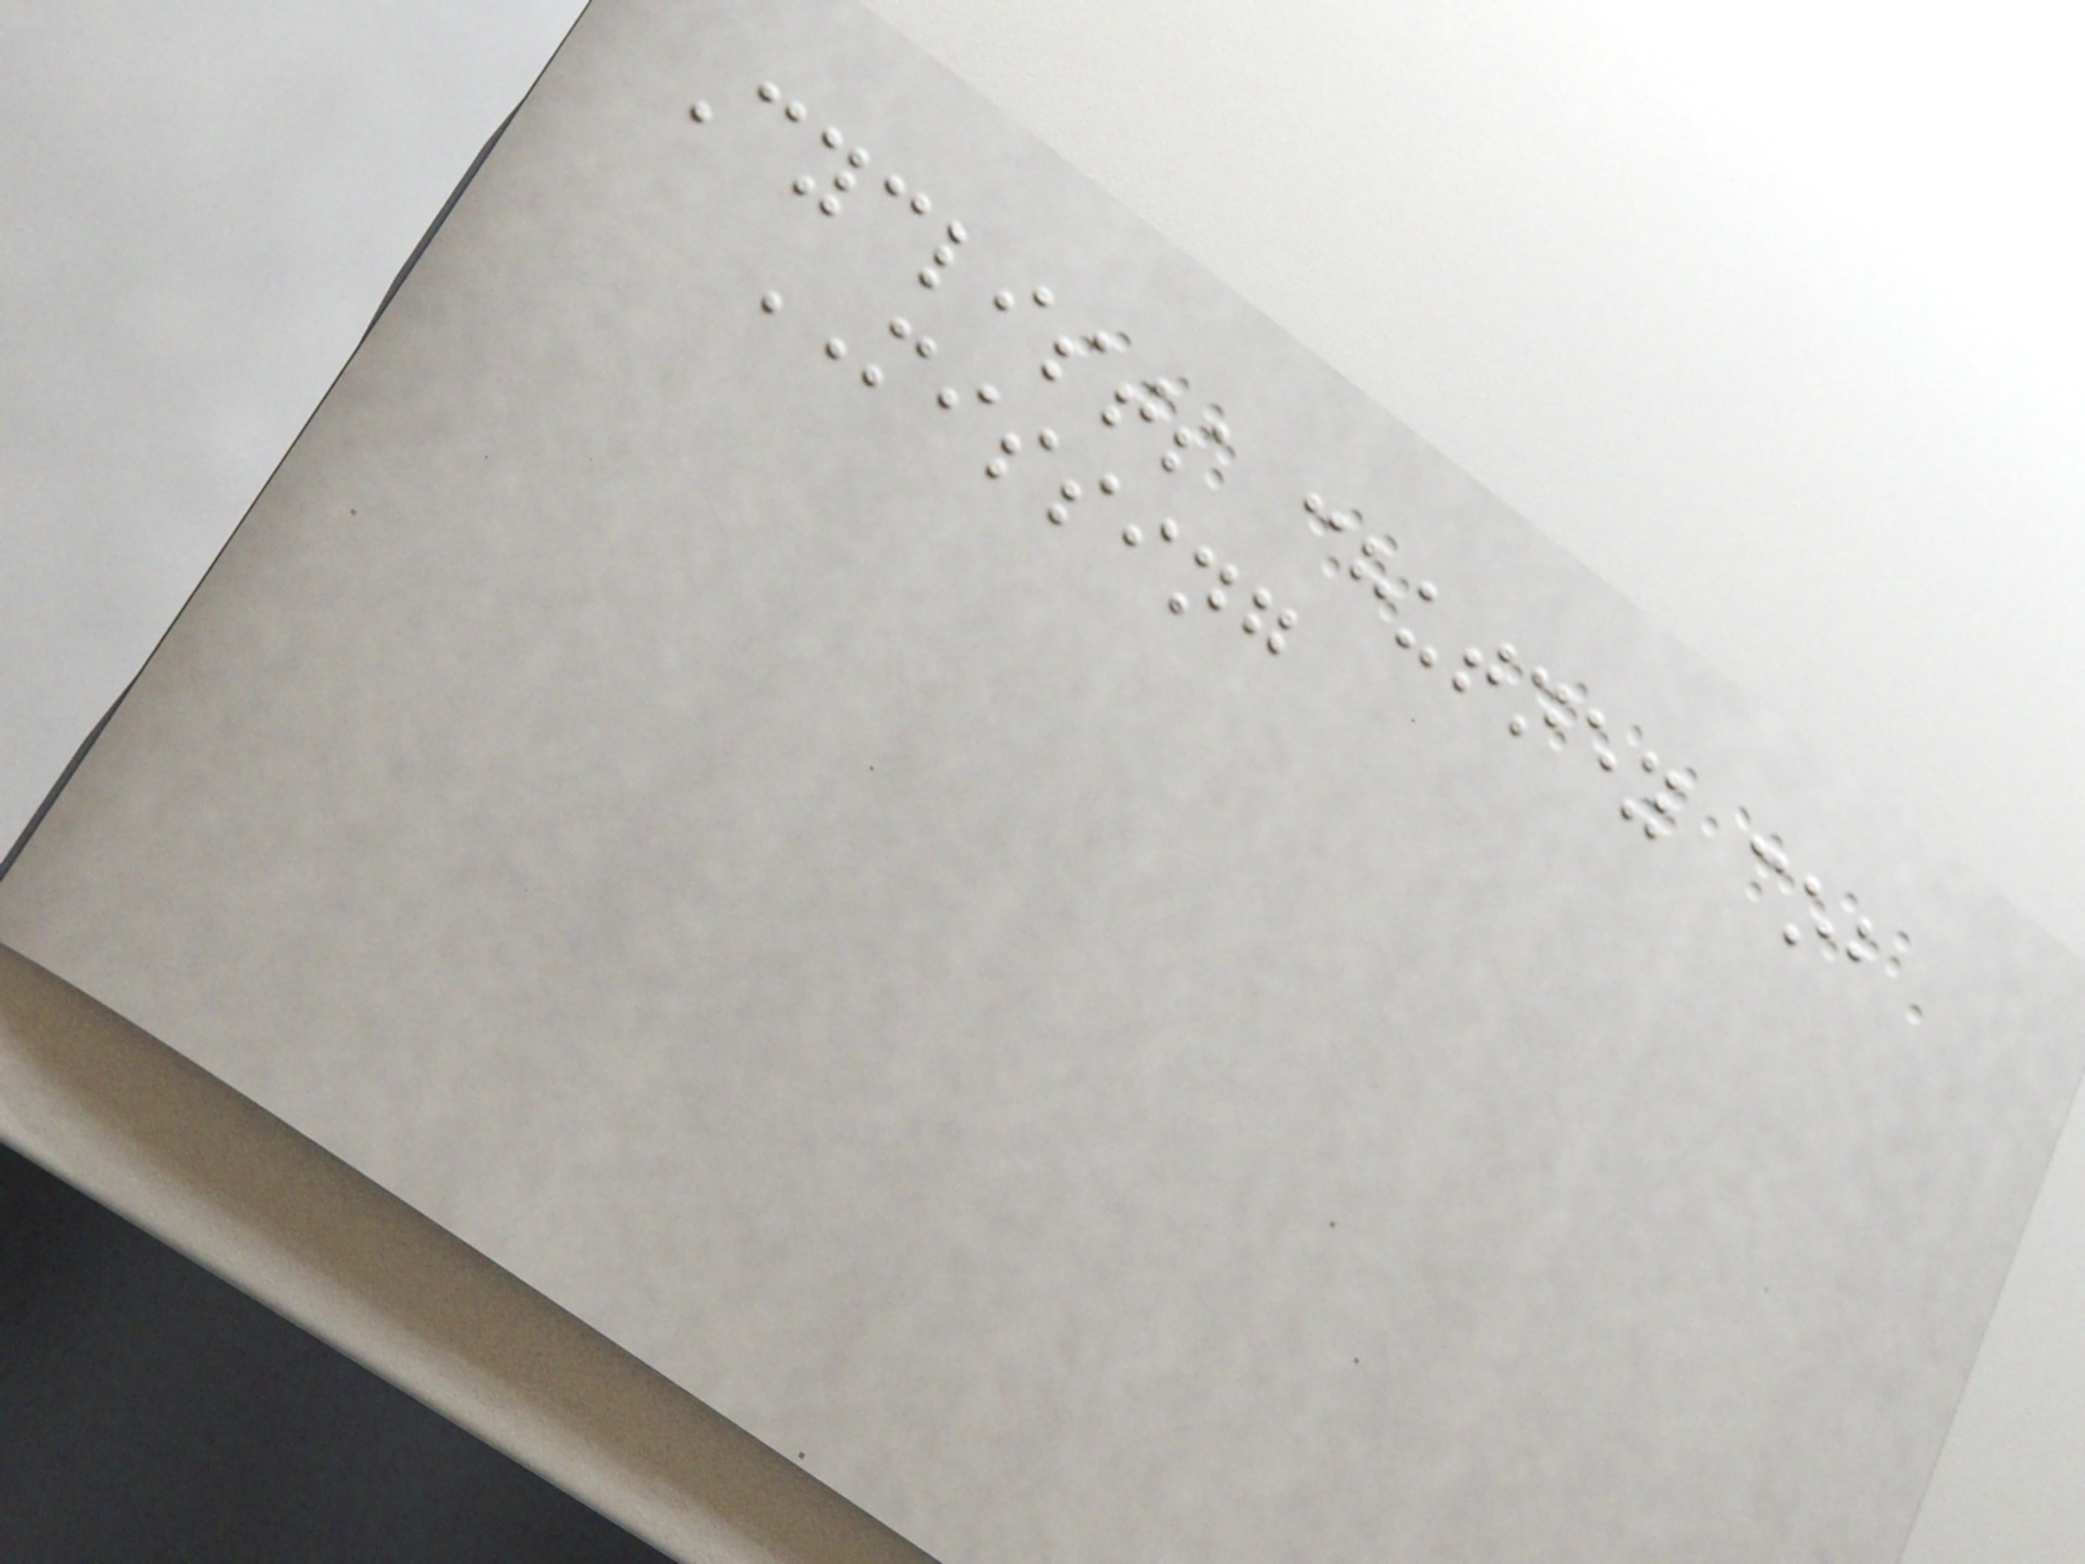Cyclists chutney cob
MISSING
